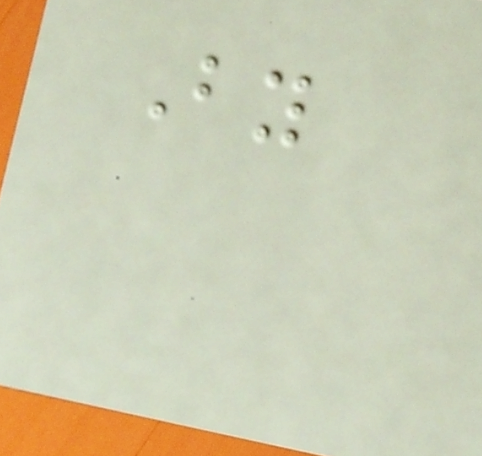By
